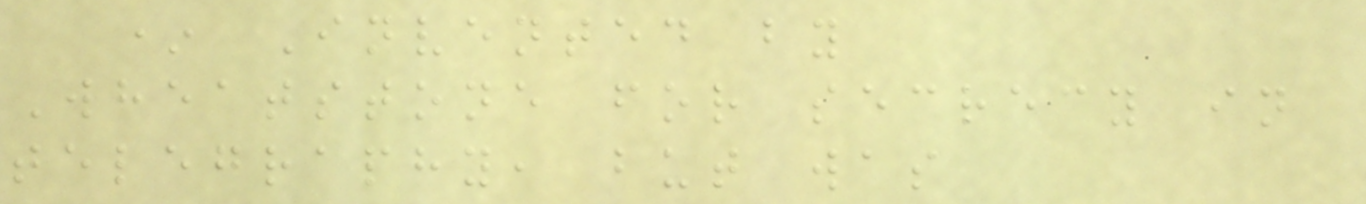* Invented by
Wheatstone for secrecy in
telegraphy, but was
